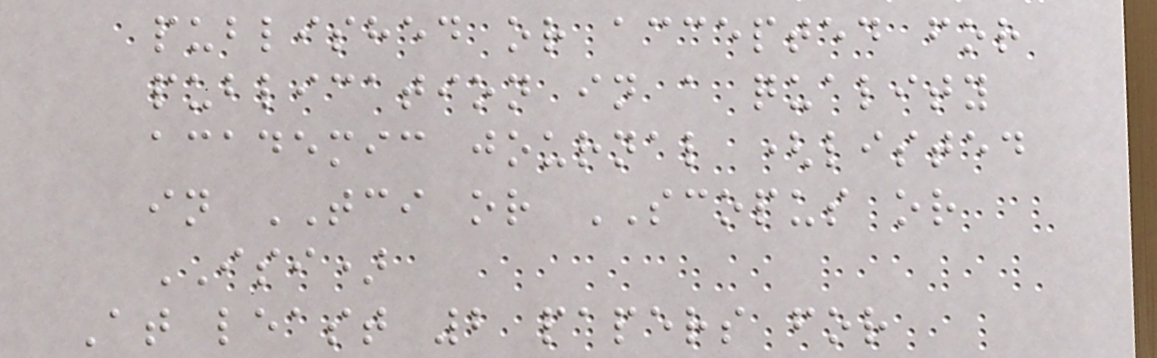published or accepted for
publication in a quality
academic journal (listed
in TCI or SCOPUS or
ISI)
At least 2 papers for
